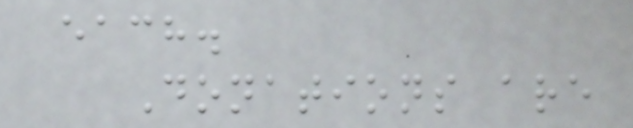each.
Donations are
